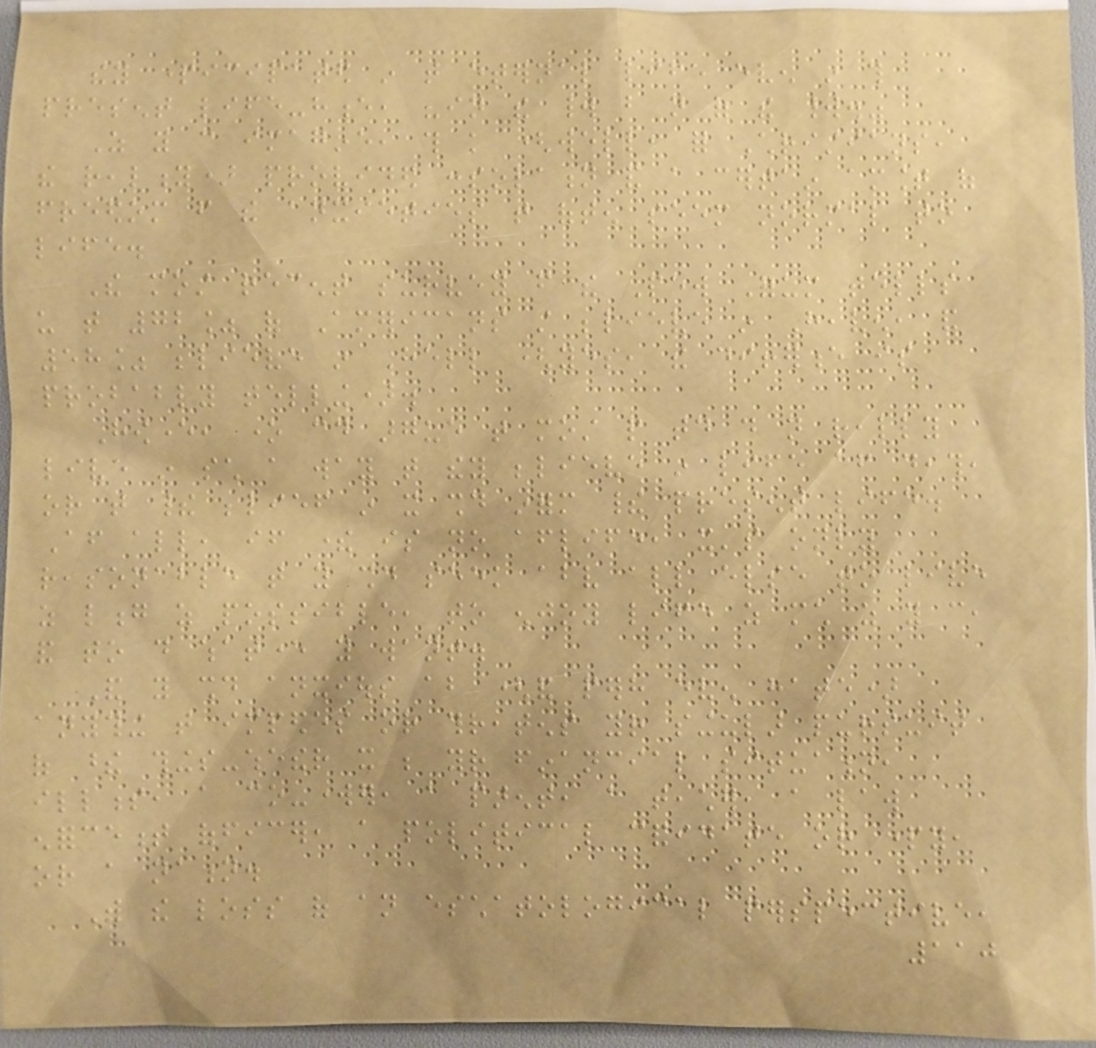they participated in that eternal life even in this
present life-hence, "in the world but not of the world."
As you can imagine, this knowledge (well, for Christians,
the reality) provided consolation and a certain amount of
freedom from the anxieties that often seem normal to
life.
The most recent survey from the Pew Forum tells
us that 72% of Americans still believe in Heaven, and
58% believe in Hell (yes, the difference is
probably telling).
However, one could argue that most people today do not really
live in such a way that they believe in life after death,
or that their belief in it should inform their present life.
After all, if there is no afterlife, it's only
reasonable that you should seek above all else to live
as long as possible, to enjoy life as much as you can,
and to do whatever you want.
And you should anxious about (and perhaps even hate)
anything that impedes or threatens your singular pursuit
of these things-whether it be your financial situation,
illness, a co-worker, a parent, a teacher, a law
enforcement officer, a political candidate or party,
or a nation.
With the loss of an eschatological perspective,
110
